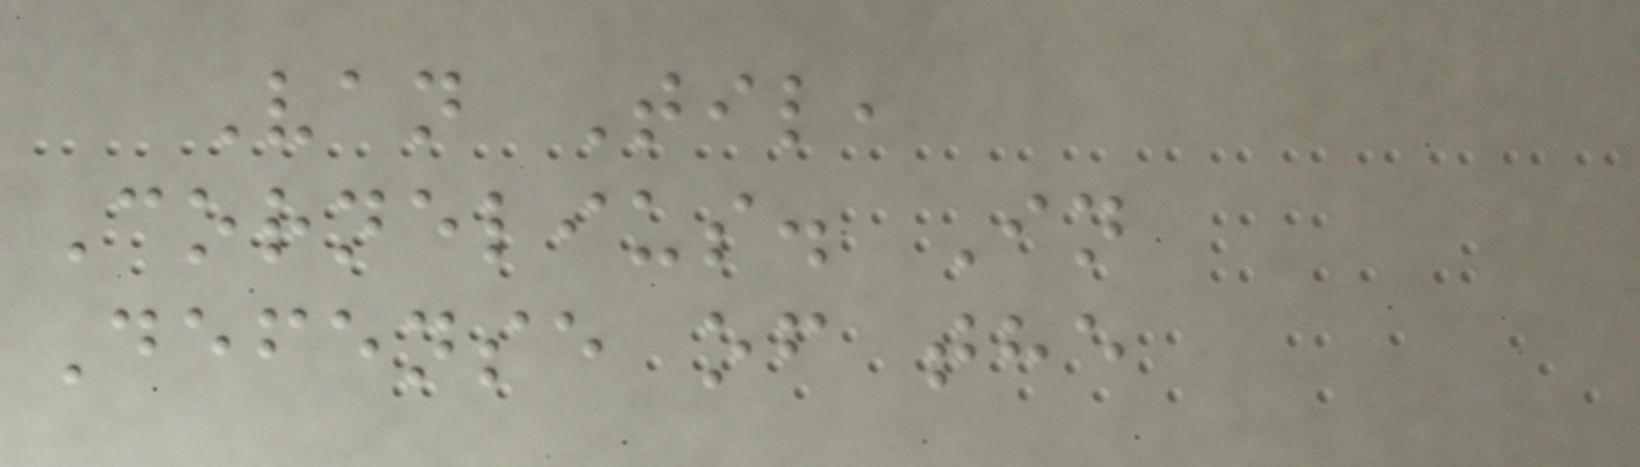Van Til,
Cornelius. In
Defense of the
